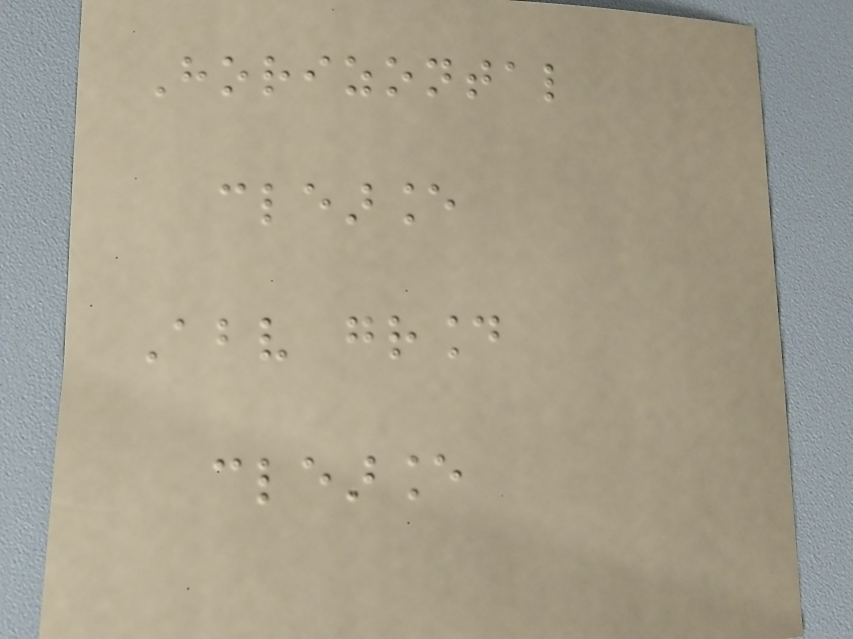Horizontal
clearance
Above ground
clearance
